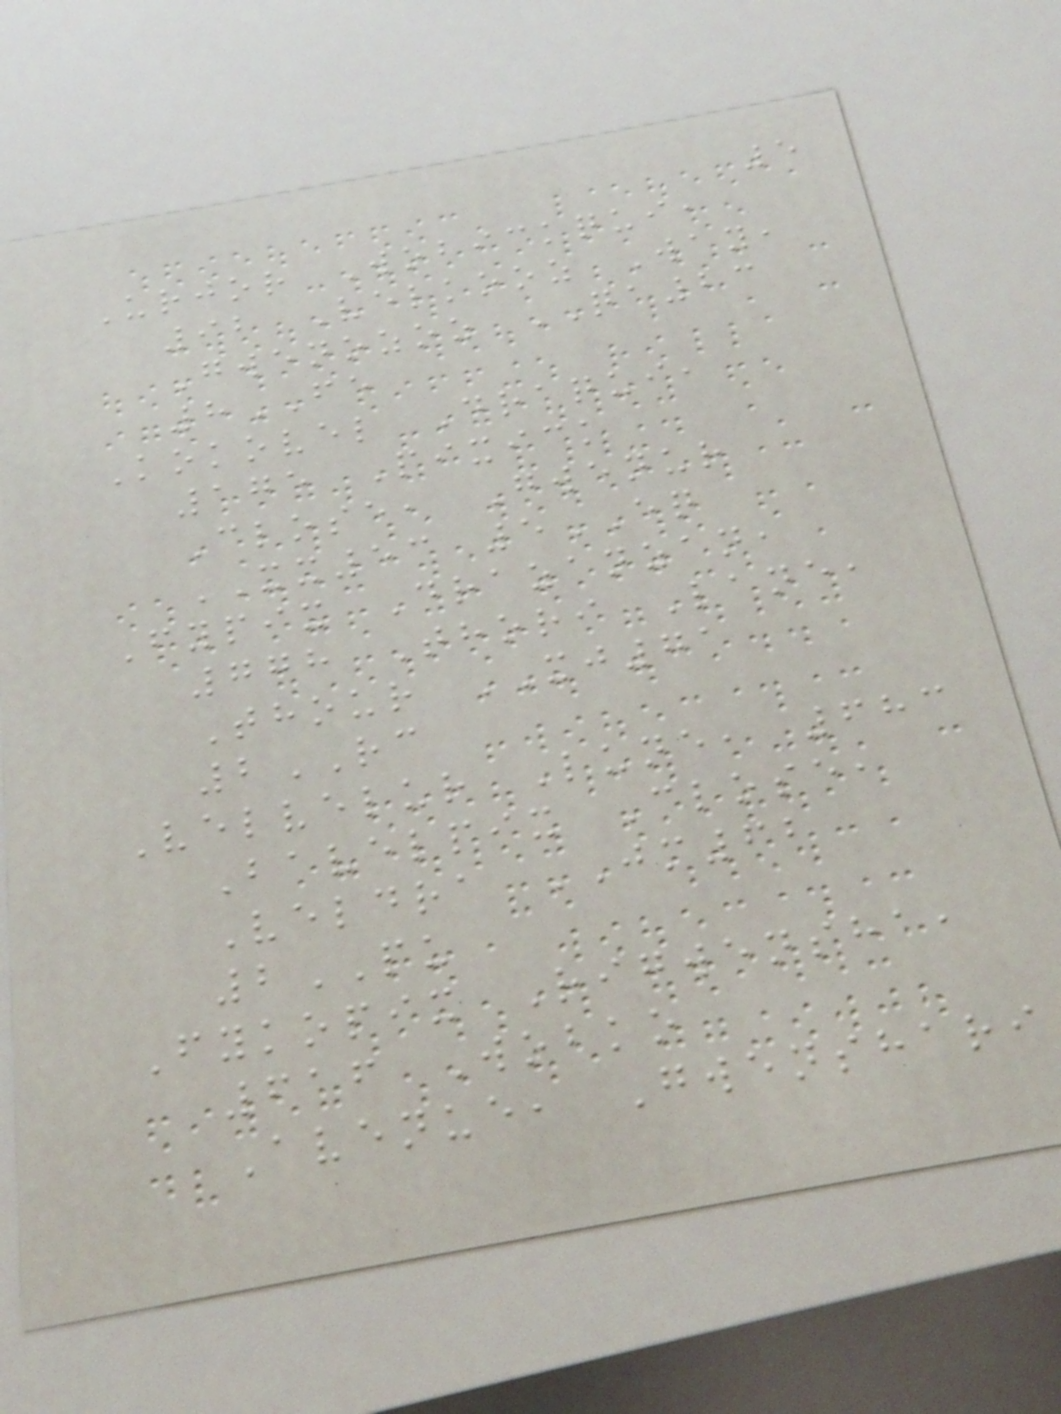5
Urjor Wobickqui,
92 Velkooz Way,
Gwenozoz QA23
8FE
Kokovel Draqui,
175 Pixick
Close, Gwenur
XX53 5EQ
Fypix Drazanzan,
778 Thori Lane,
Thour XJ71
2RC
Velvelur Lune, 683
Bavelpix Close,
Veldra JM62
2PU
Fykopix Rigwensha,
616 Wobko
Avenue, Gwenshari
